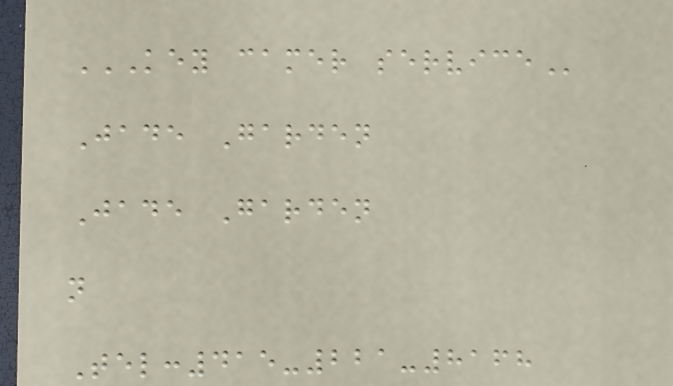KEY CAMER SERVICE
Jade Garden
Jade Garden
n
Tel:415-221-8168
